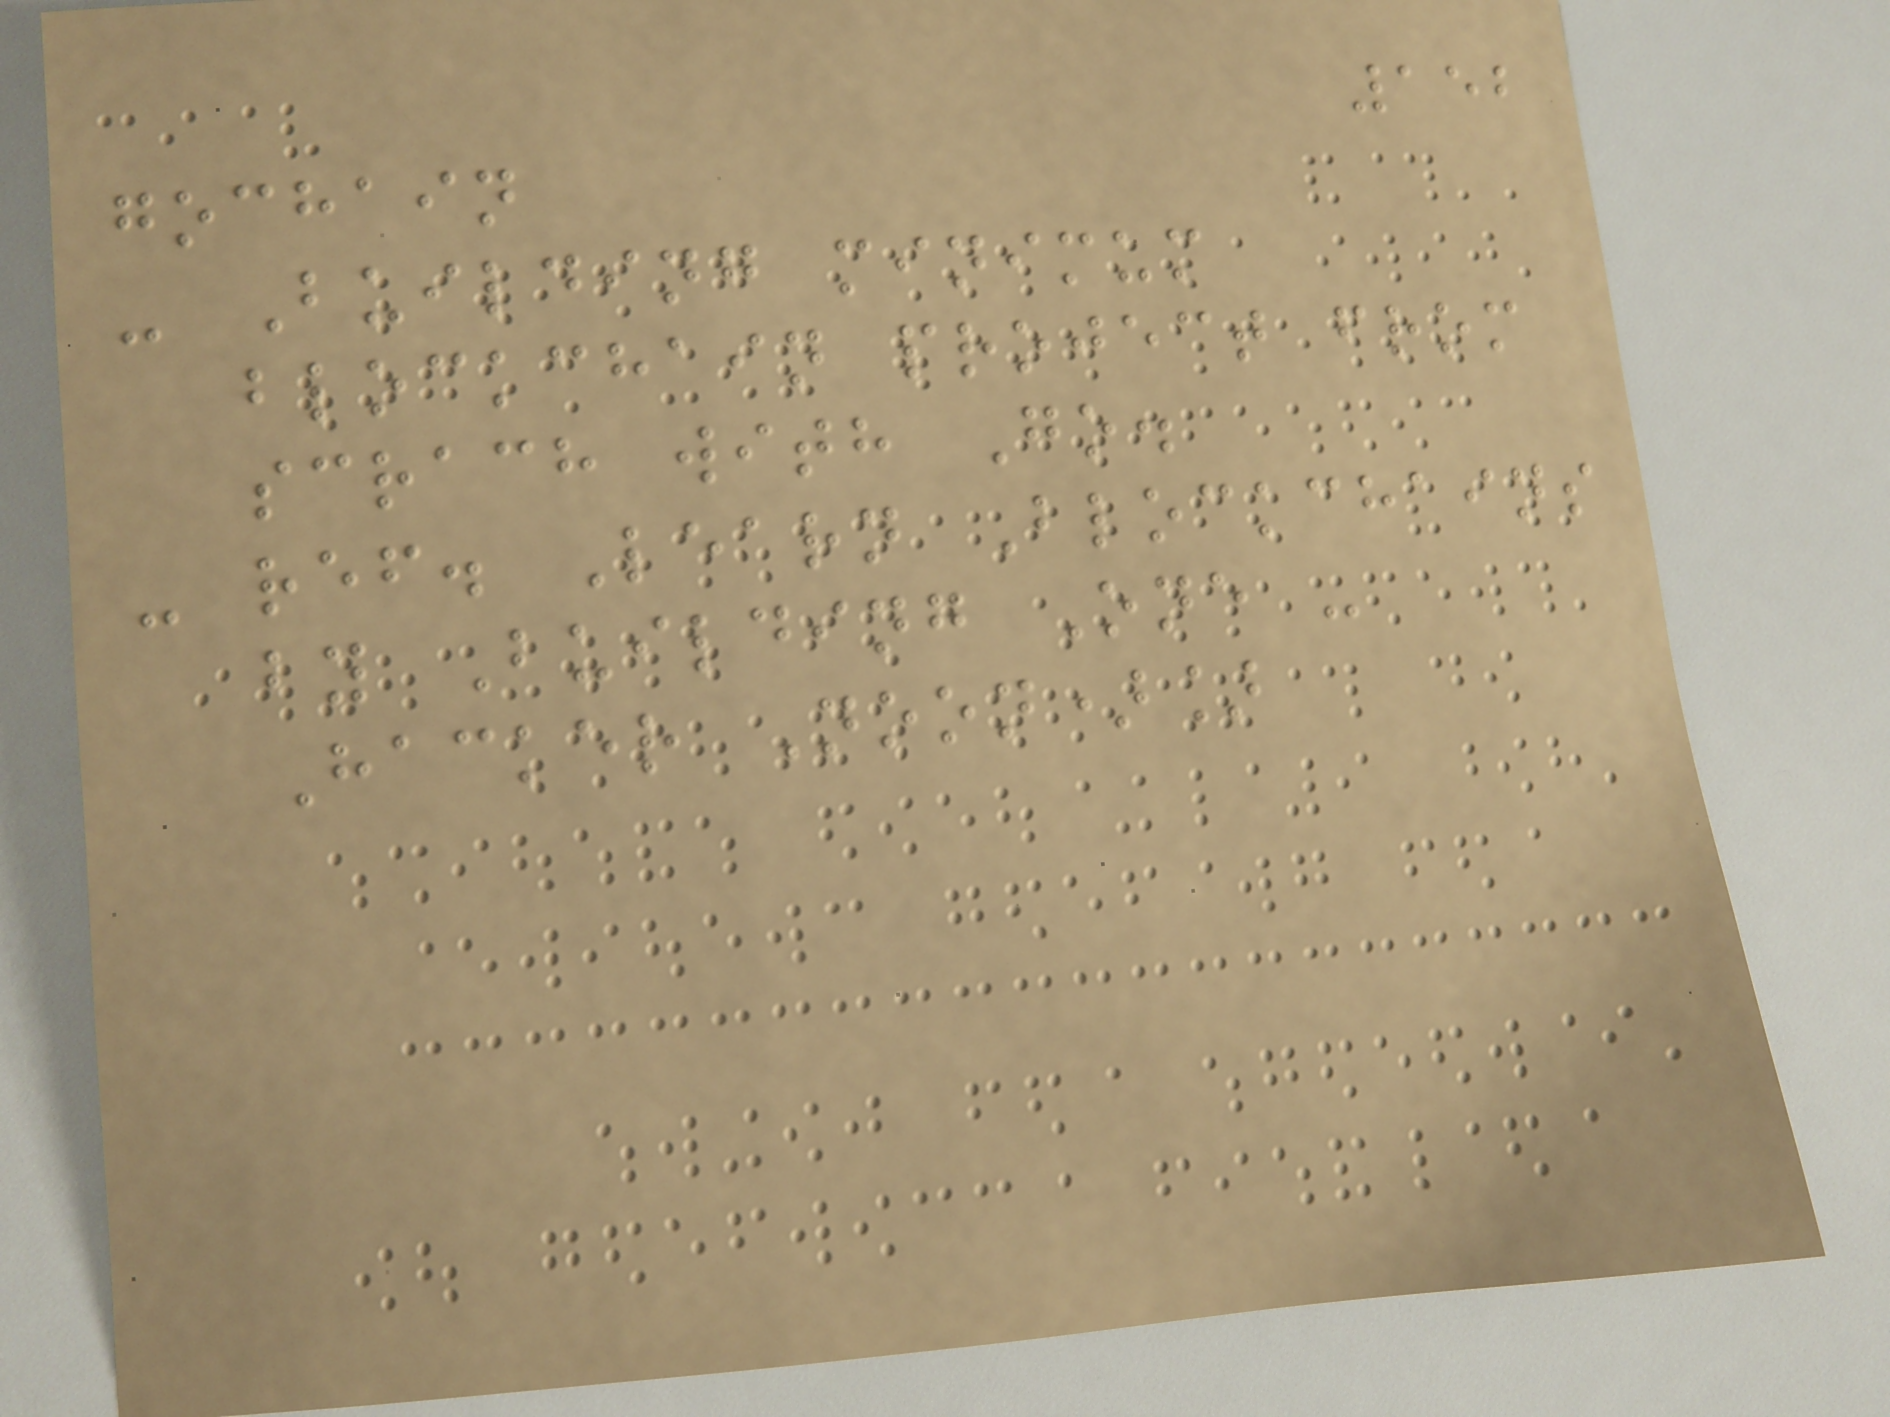152
gochain
- Building minimum
blockchain project from
scrach with Go.
- ref. Learn Blockchains
by Building One -
Hacker Noon)]
